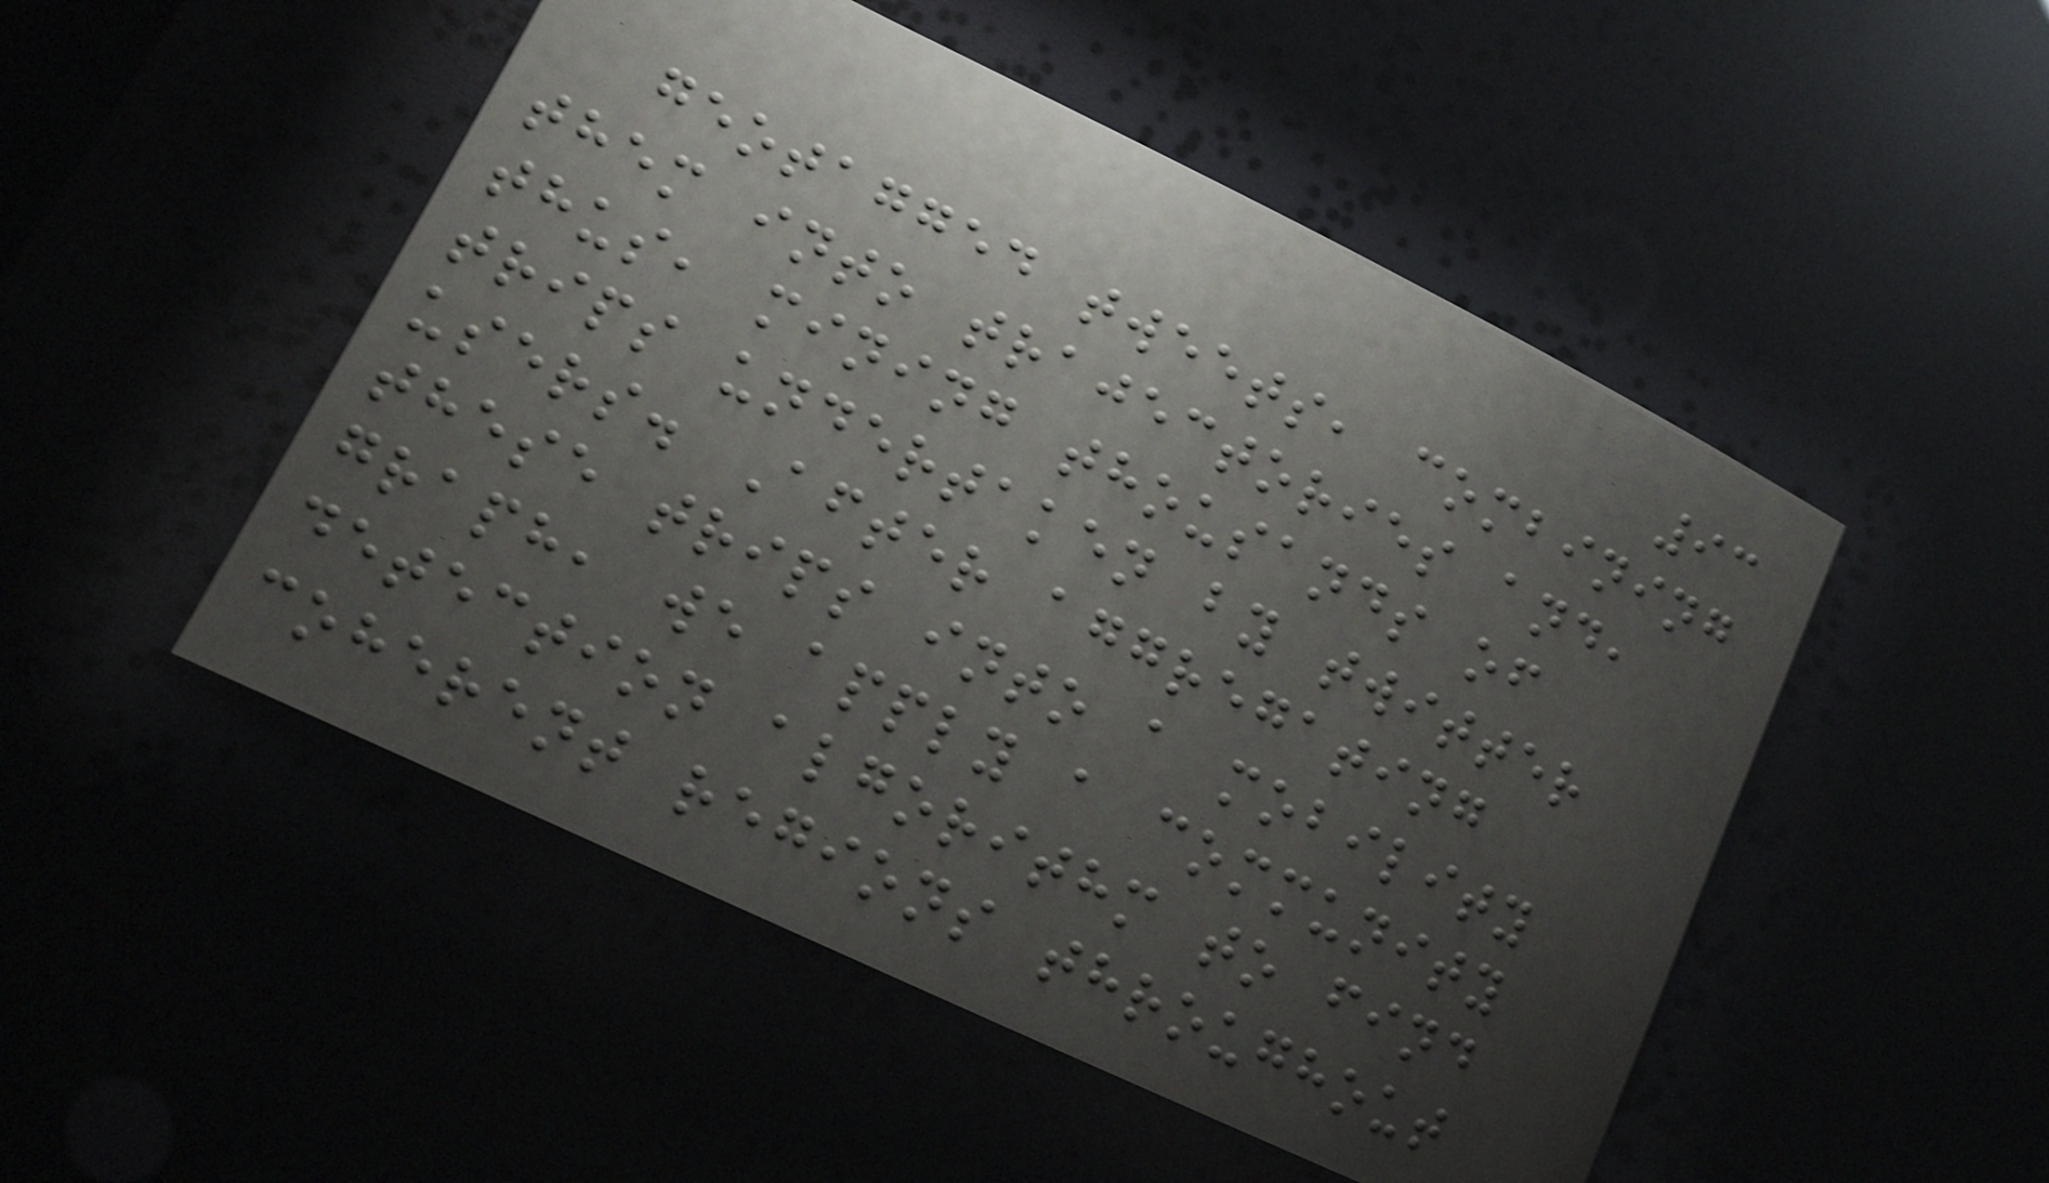93
geotagged tweets, combining
them into trajectories and,
thus, mining thousands of
trips undertaken by twitter
users. After aggregating
these trips into a mobility
graph, we apply a community
detection algorithm to find
coherent regions throughout
